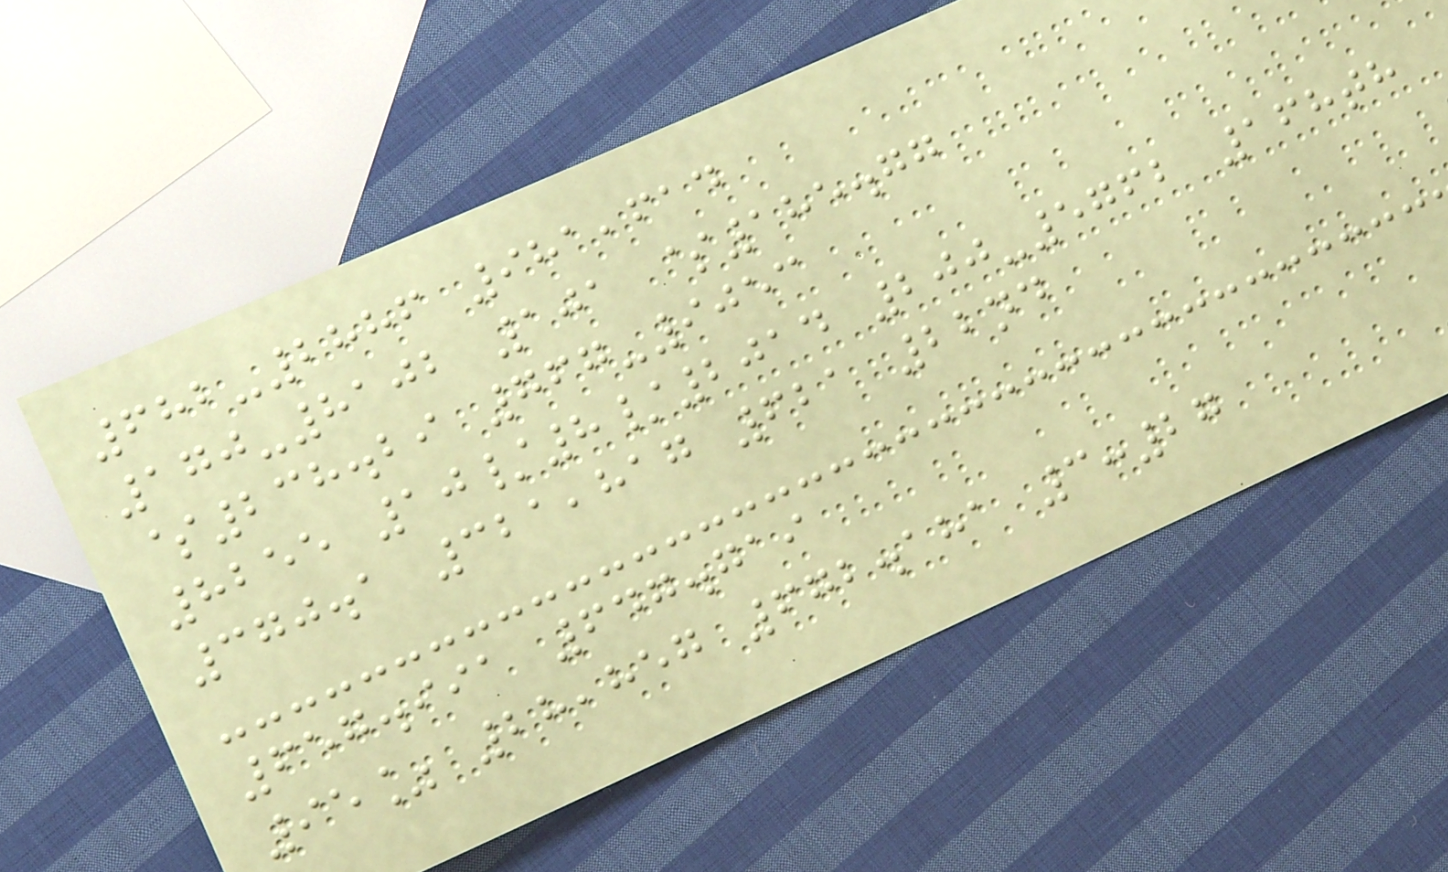682-2886 981,614
170-8102 101 $185.77
$238.29 767-9053
8255 10/8/2014 200-5762 168th
370.1 321,817 621 22nd
657.991 647.719
95% 28,857 672.181 3:27
